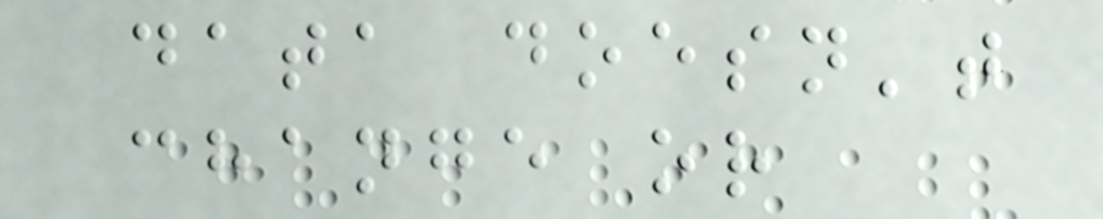data doesn't
change or
